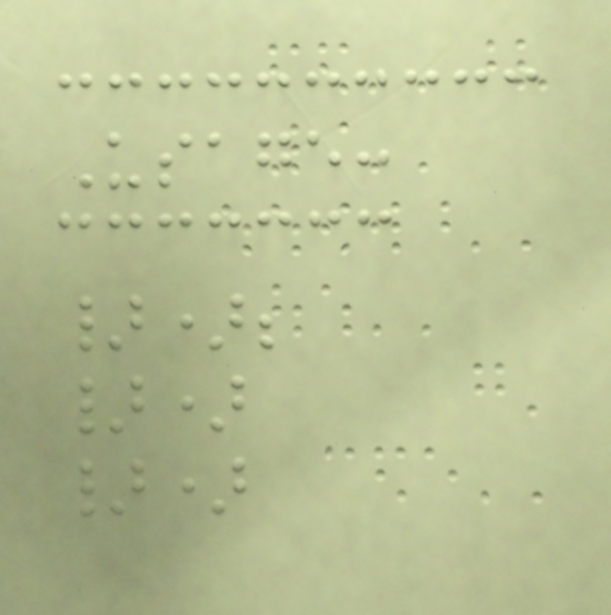Usage:
});
})
})
